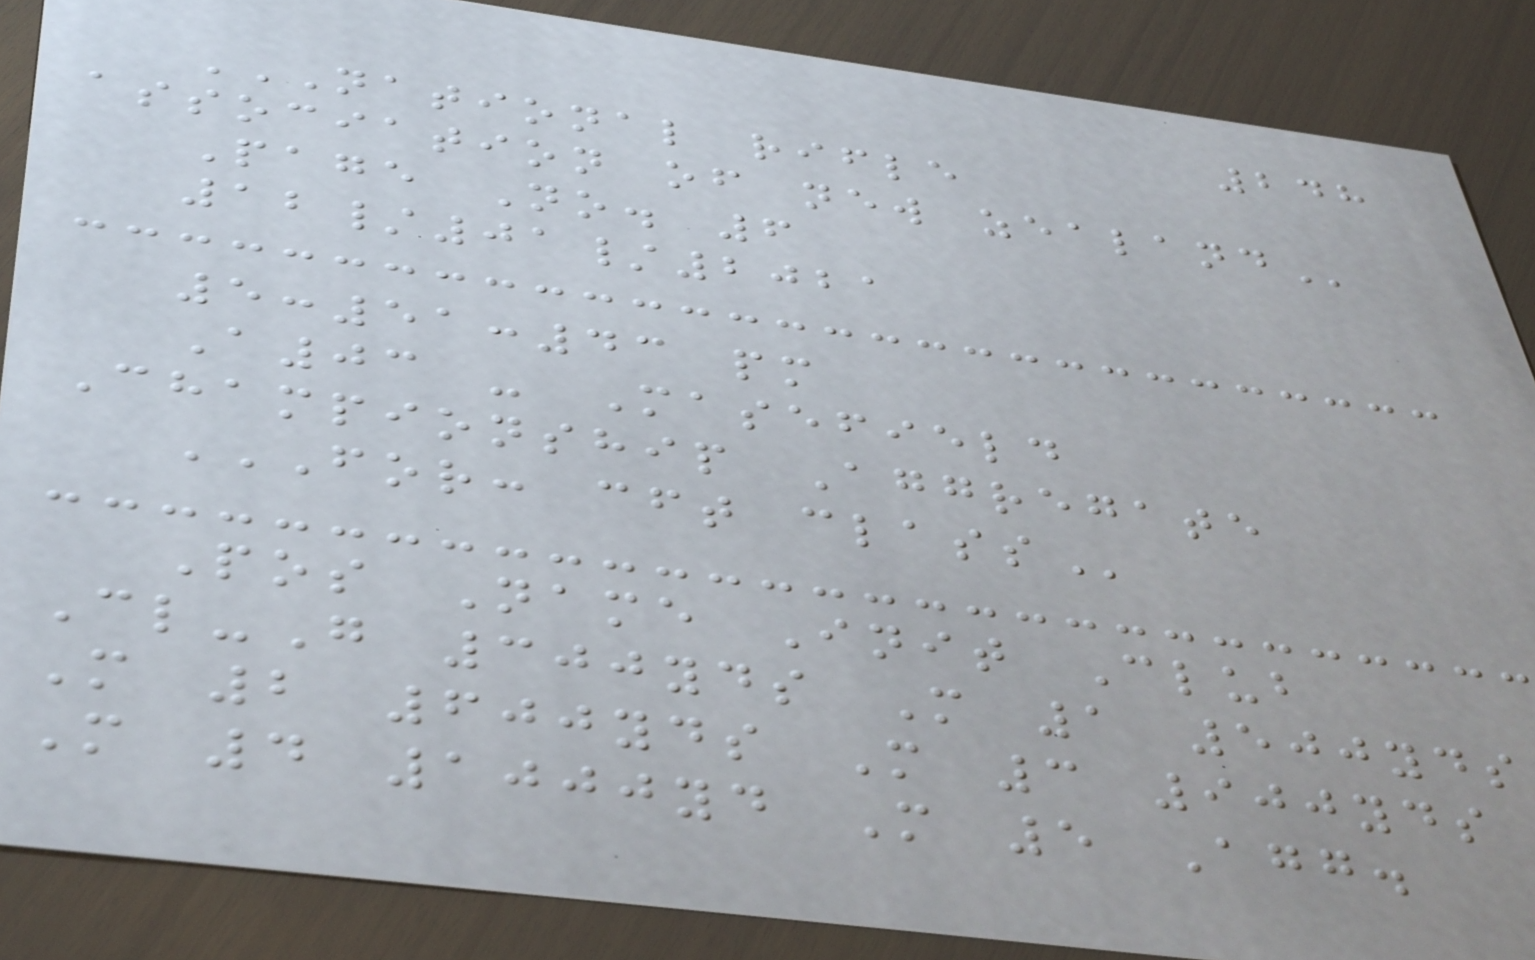248
NATIONAL RIFLE
ASSOCIATION OF NEW ZEALAND
Page No. 6
12/01/2021
5:51:43 pm
A03 - Masefield
Championship Aggregate
FOR: CFT CLASS
Pos Name Init Club
Cl-G 300yds M 1 500yds
M 2 600yds M 3 900yds
M 4 1000yd M 5 Agg.
